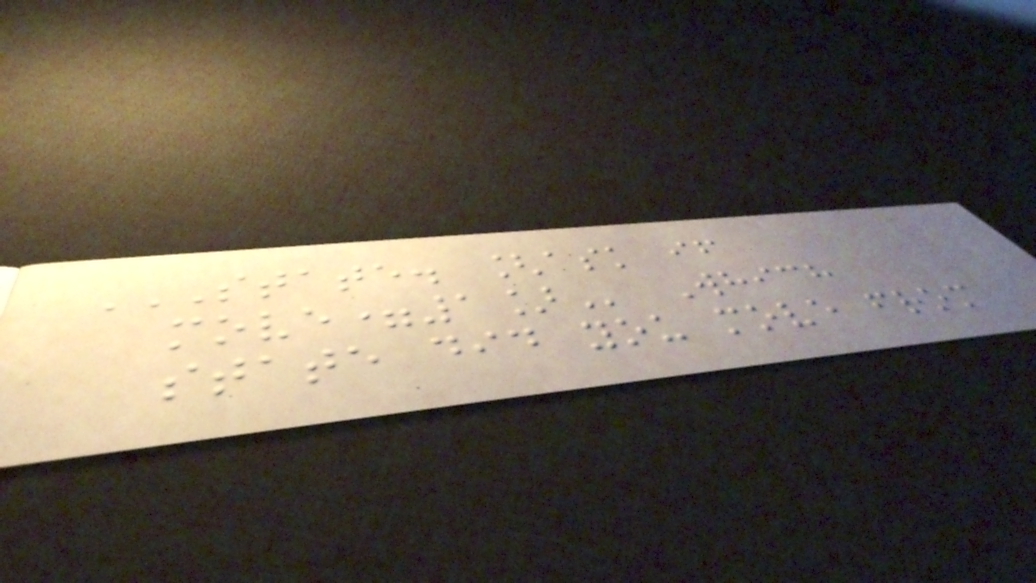STATE. [ASK IF
MOVE=1] Which
state did you move from
